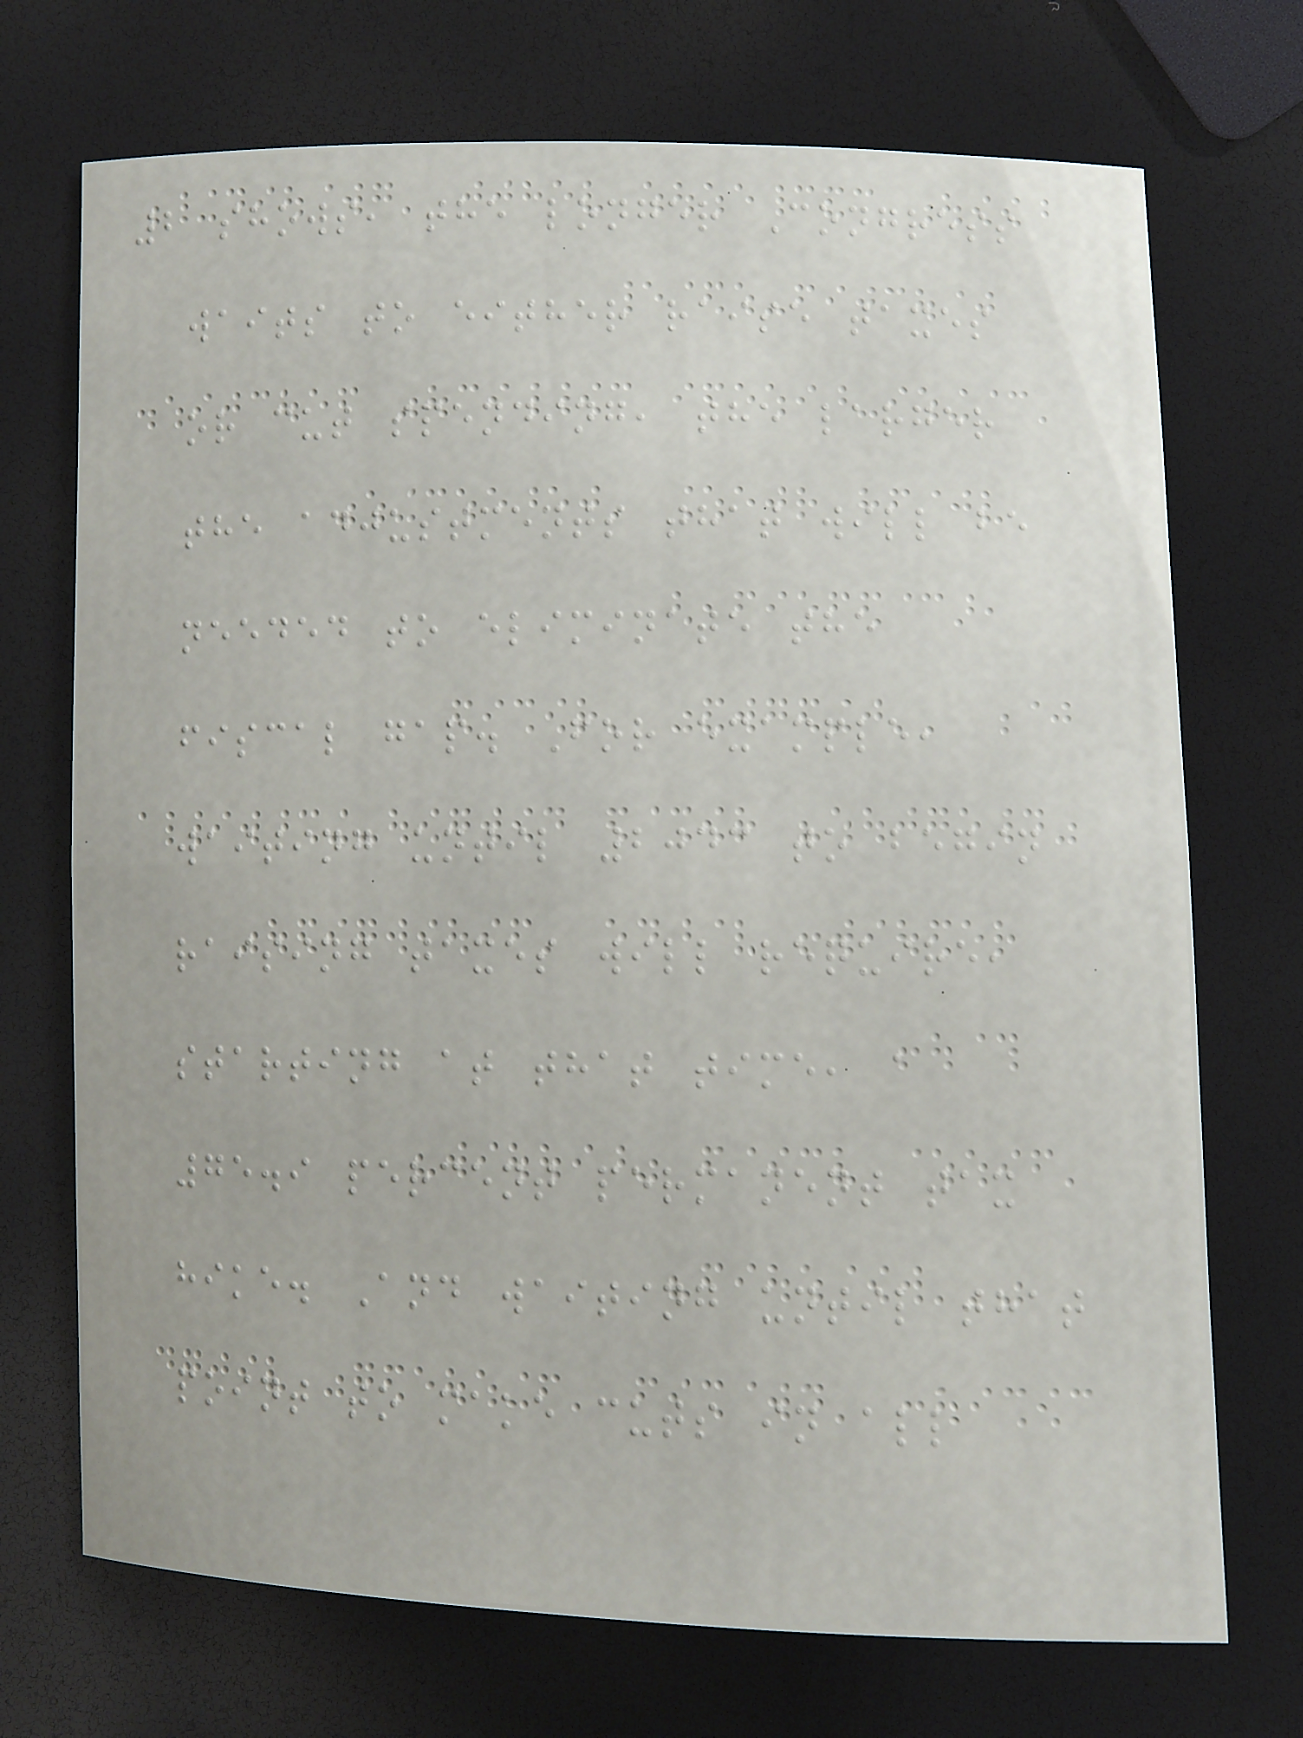2 shows, the longer Congress
waits to either raise taxes
or cut spending, the larger
the adjustments that will be
needed to eliminate the
fiscal gap. For example,
waiting until 2043 to begin
raising taxes will require,
starting at that time, a
75.9 percent permanent tax
hike. And waiting until that
point to make cuts in all
